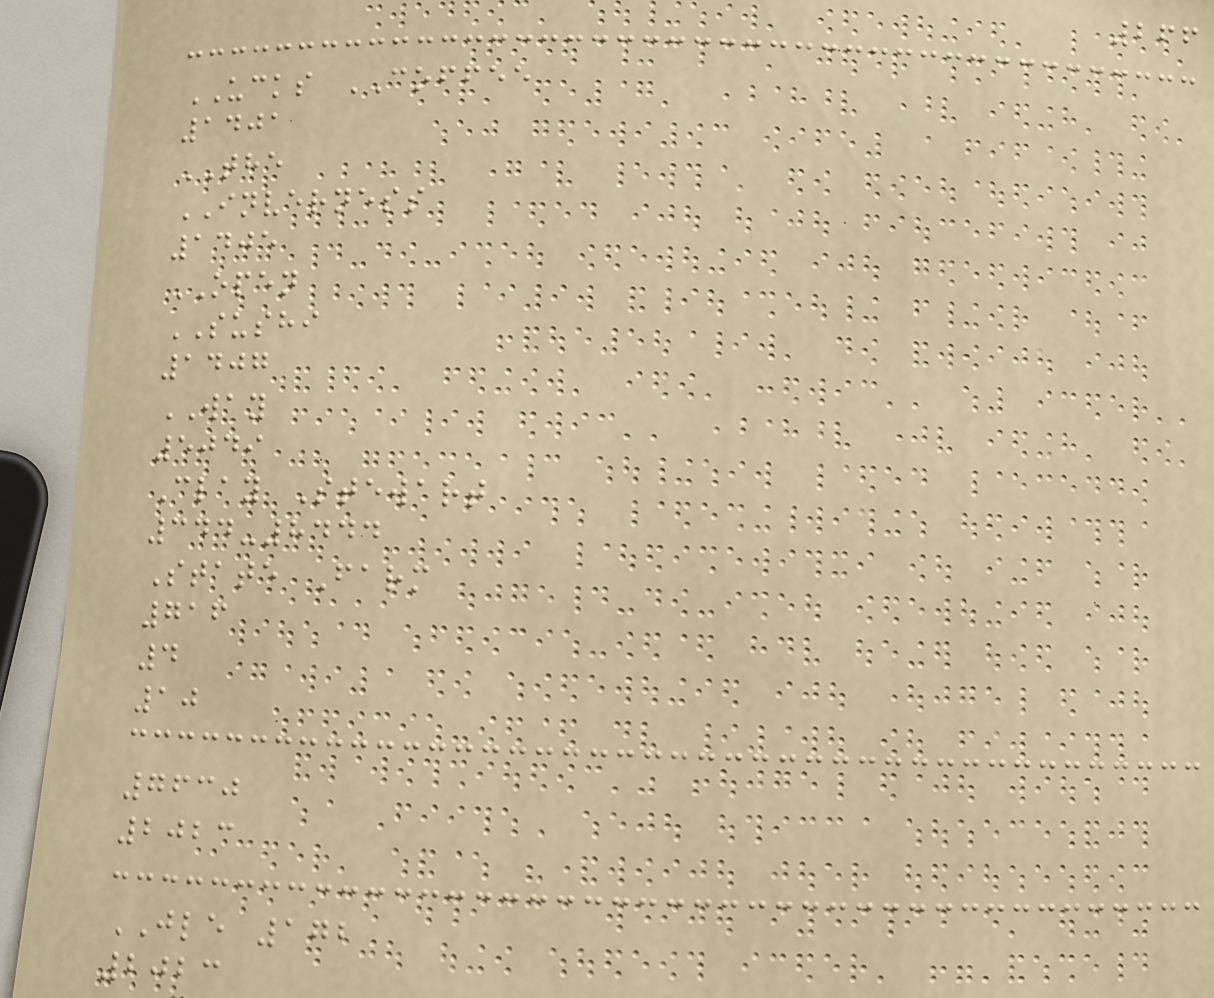266
UCKS COFFEE
1401
THE
INVERNESS
1405
OPEN
SUSHI
1407
WAY
5049
Clay Stewart
344-8444
State Farm
716
4
10
7630
2023
JLE 172
2023
